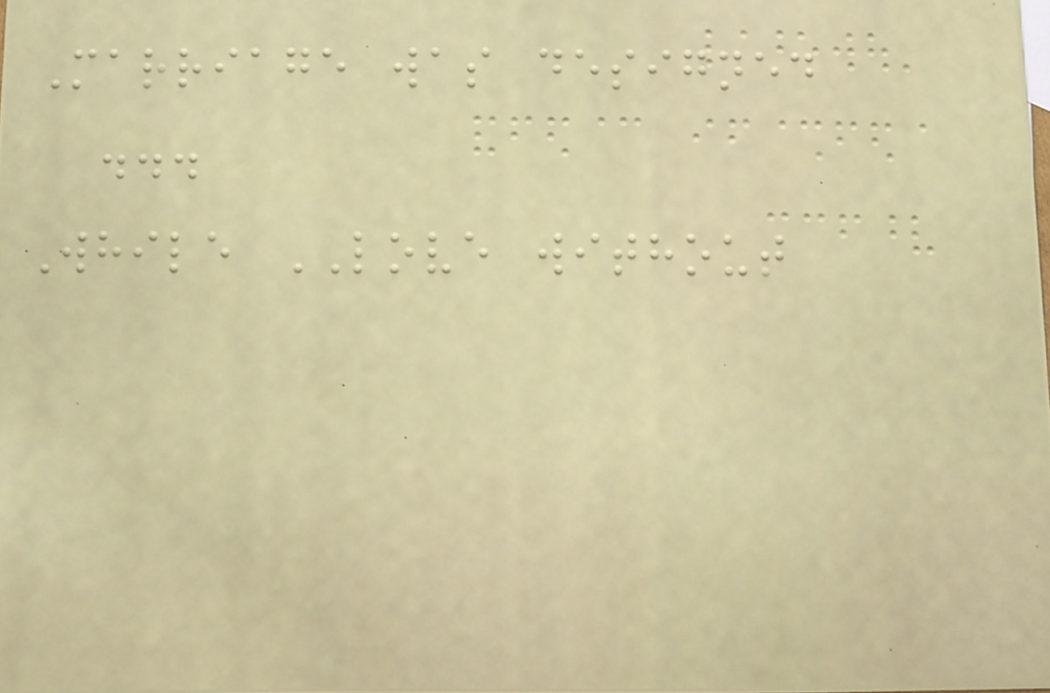Marriage was designed
...
While LOVE without
